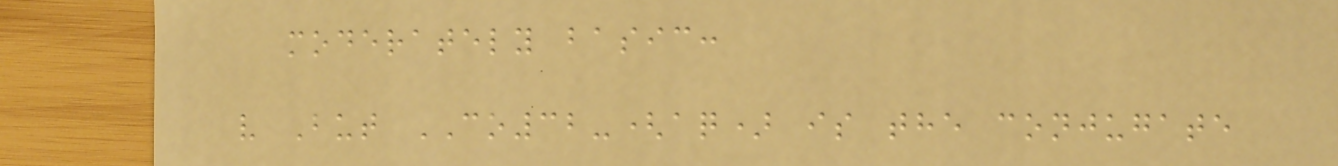moderately basic:
v But CO32-(aq) is the conjugate
